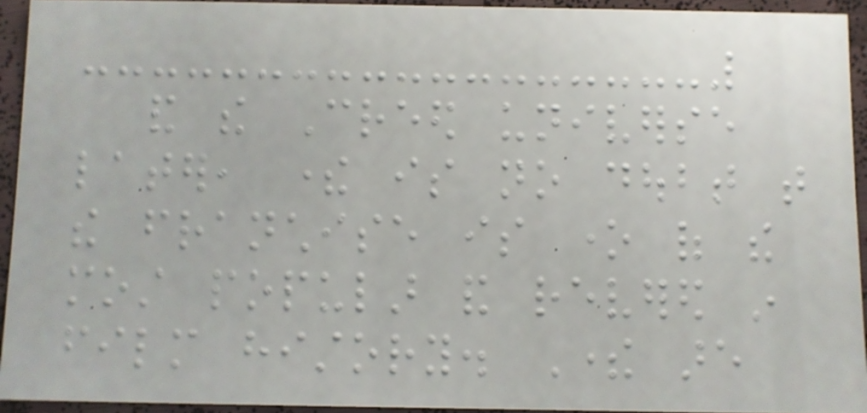and the Creed universe
later, there is no doubt that
the franchise is one of the
most popular and revered in
film history. There are
